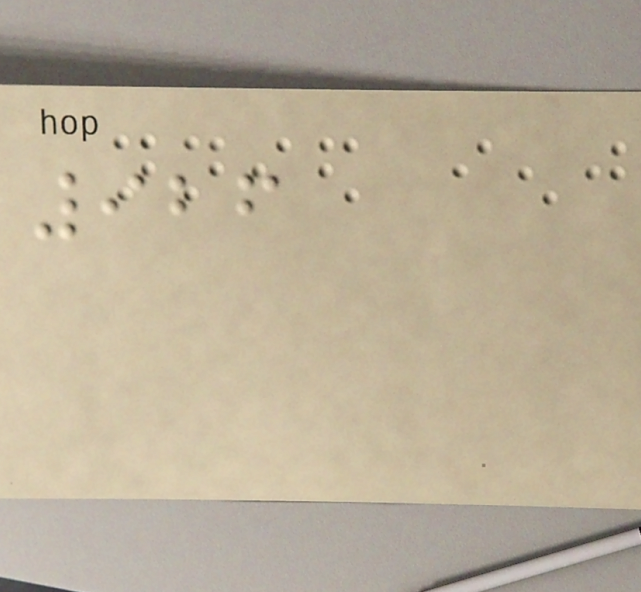926
